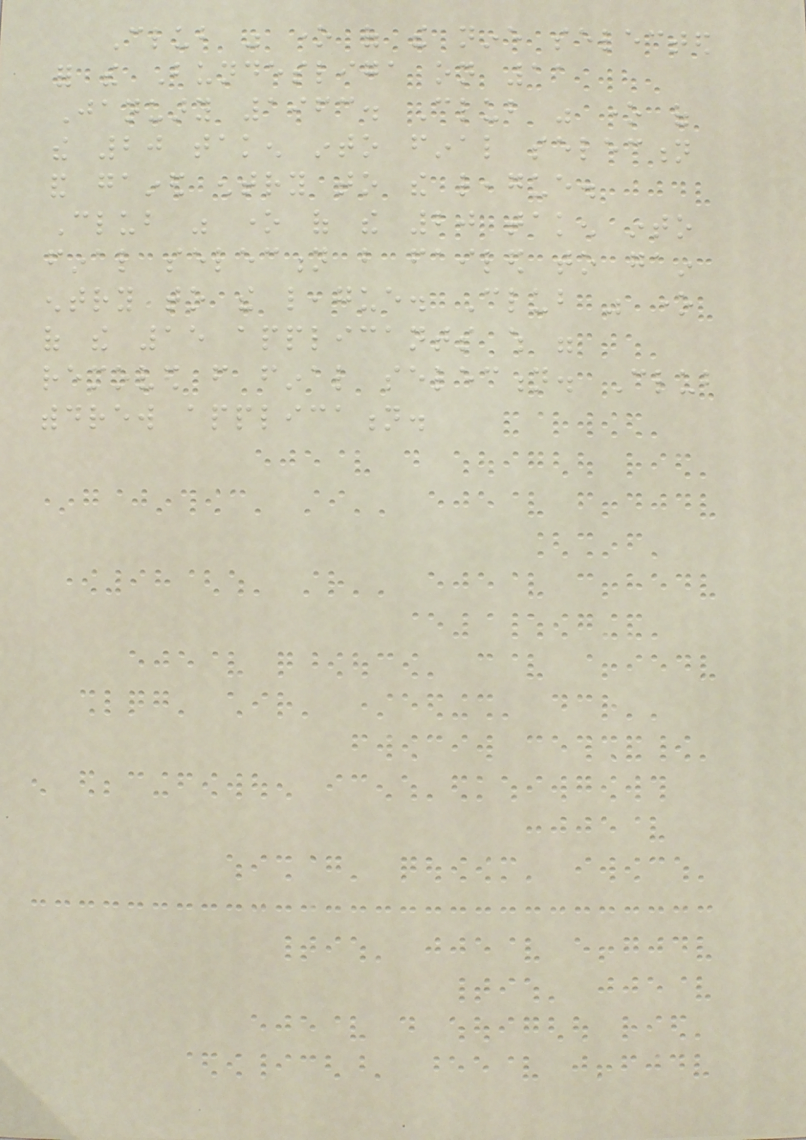Club was one of the nine selected
for the Bundesliga on 11
January 1963. Club was one of
the 20 taken into final selection
and gained entry to the league.
Club was one of the 20 taken into
final selection but failed to gain
entry to the league. Club was one
of the 15 applicants which were
removed from final selection. Club
withdrew application.
